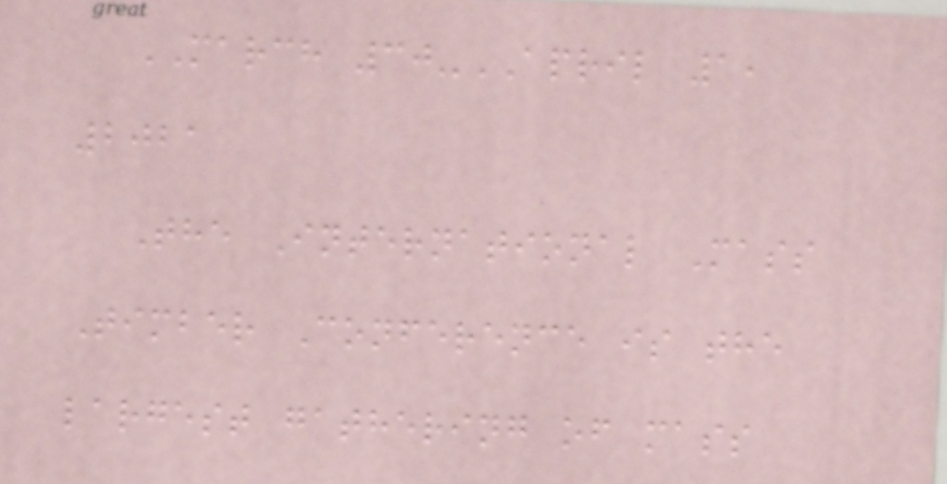MARCH 30-APRIL 1,
2021
The International Mass
Timber Conference is the
largest gathering of mass
